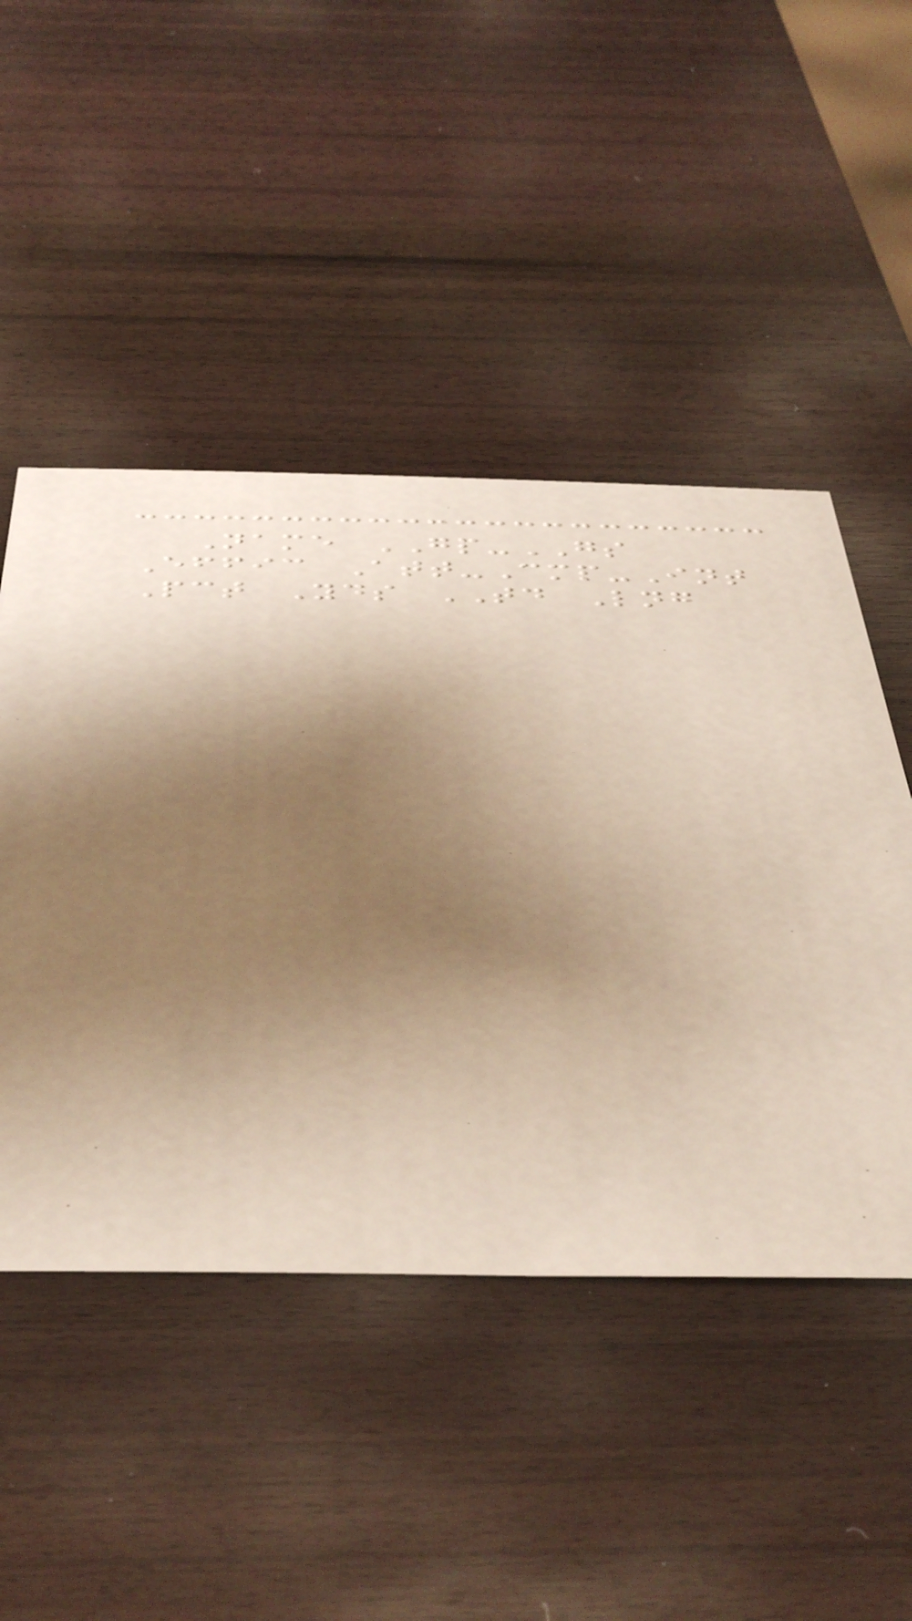Name GP-GS
Effic Att-Cmp-Int
Pct Yds TD Lng
